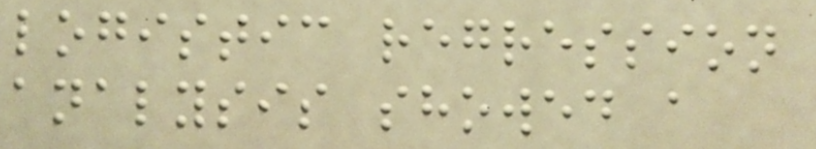logistic regression
analysis showed a
